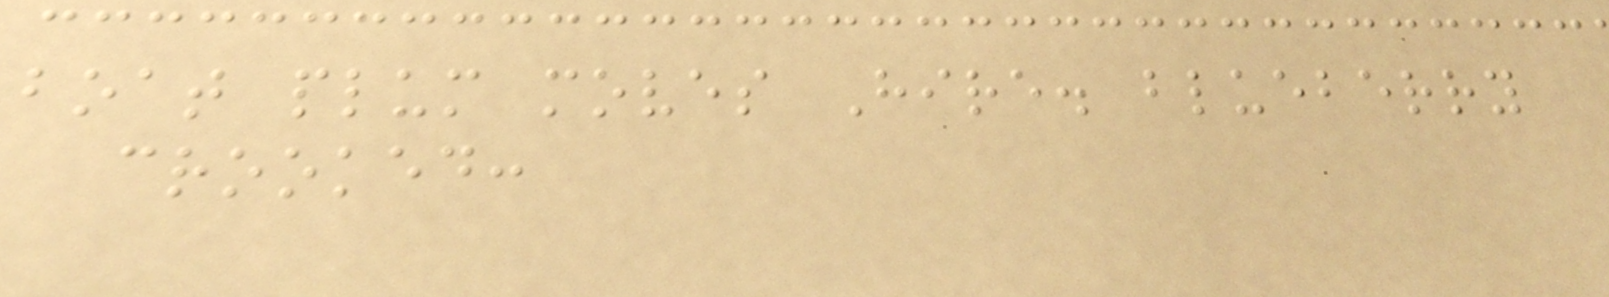boat plum moves Hire. blueberry
crooked:
